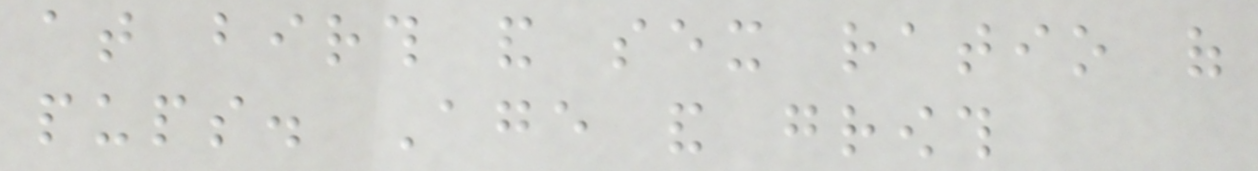at birth and sex ratio of
pups. Age and growth
